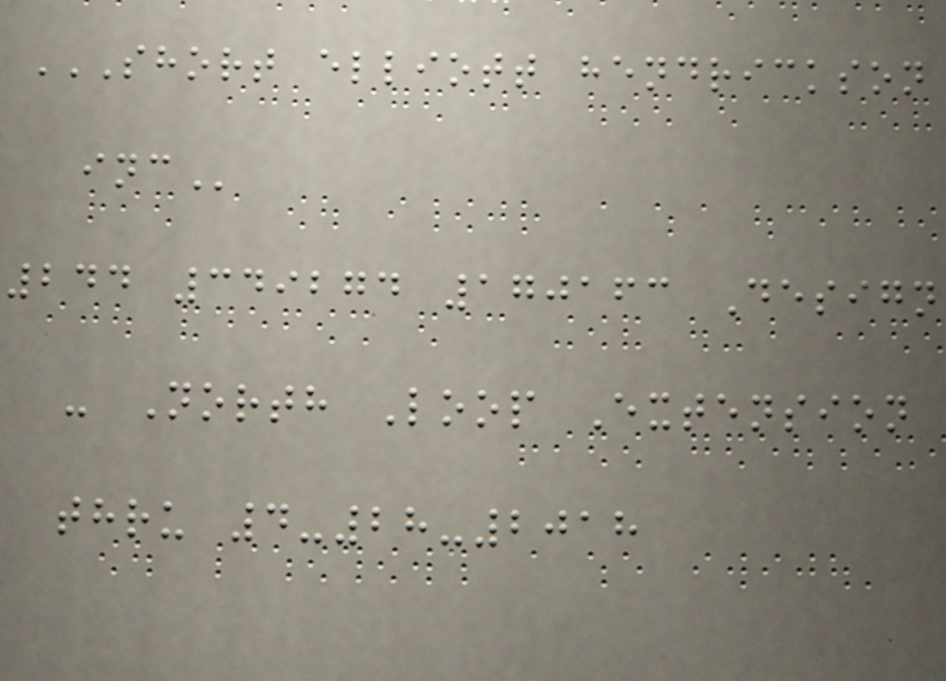SHORT ELLIOTT HENDRICKSON
INC
244 349274 170163 Design
- North Loop Extension
thru 4-28-2018
